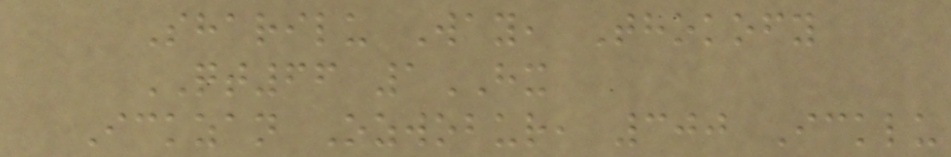Sharilu Way, Thokofy
QT66 1HX
Ickzan Ozwobur, 300 Icklu
